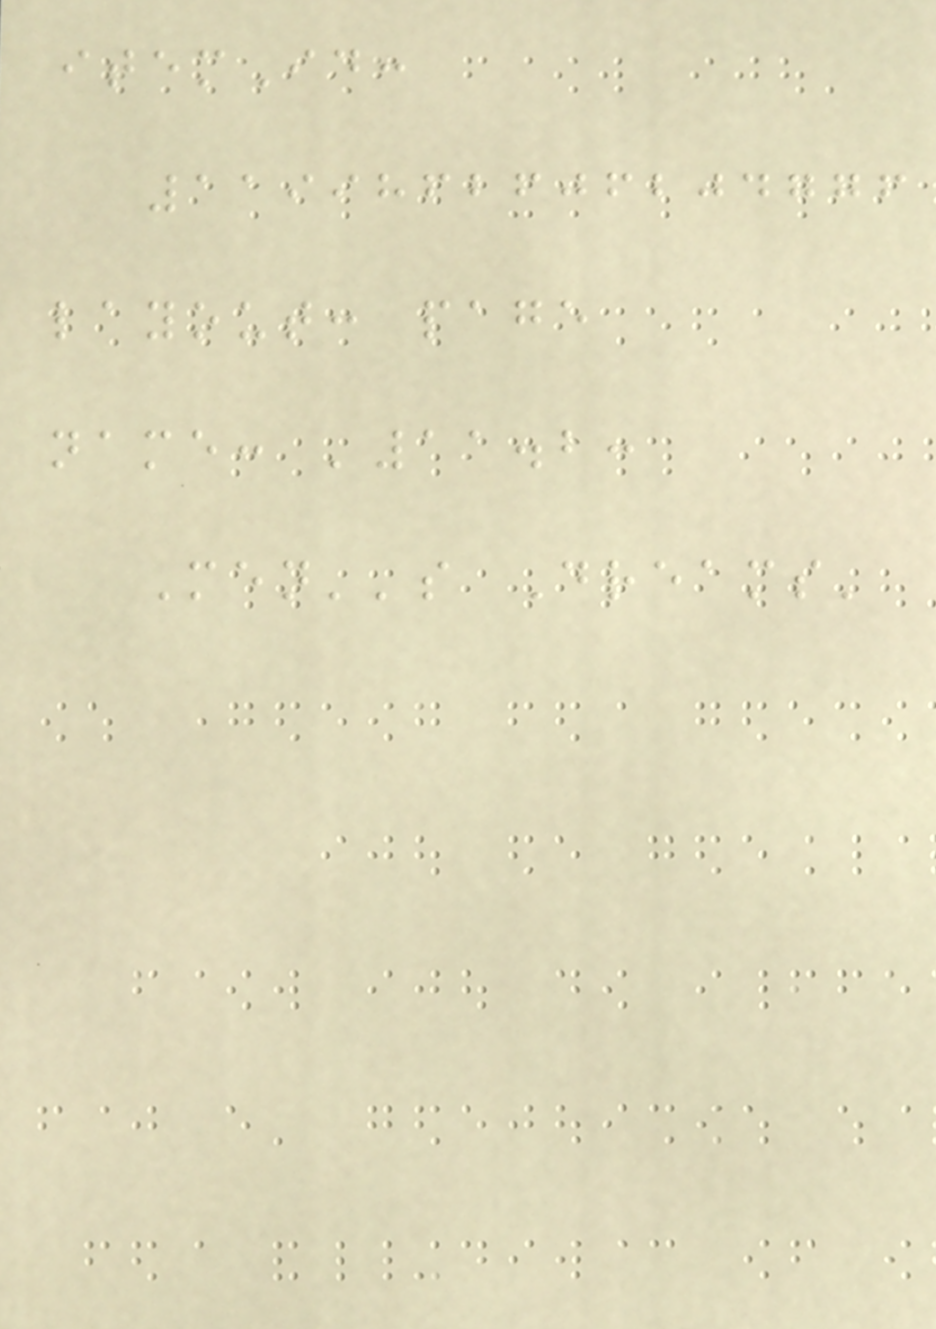itemId:
1199862606204776
layout: page
name: '11.2:
Men''s Dreams'
